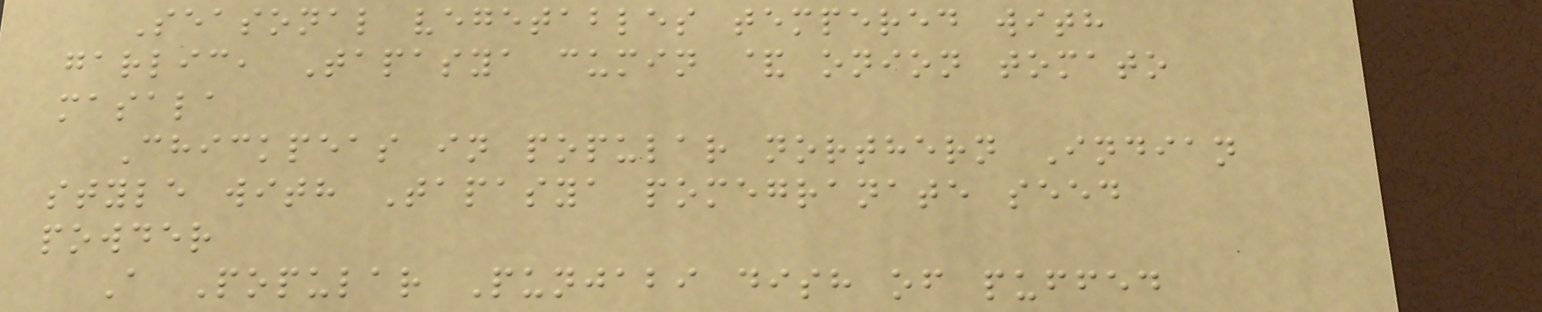Seasonal vegetables tempered with
garlic, Tapasya cumin & onion tomato
masala
Chickpeas in popular northern Indian
style with Tapasya pomegranate seed
powder
A Popular Punjabi dish of puffed
